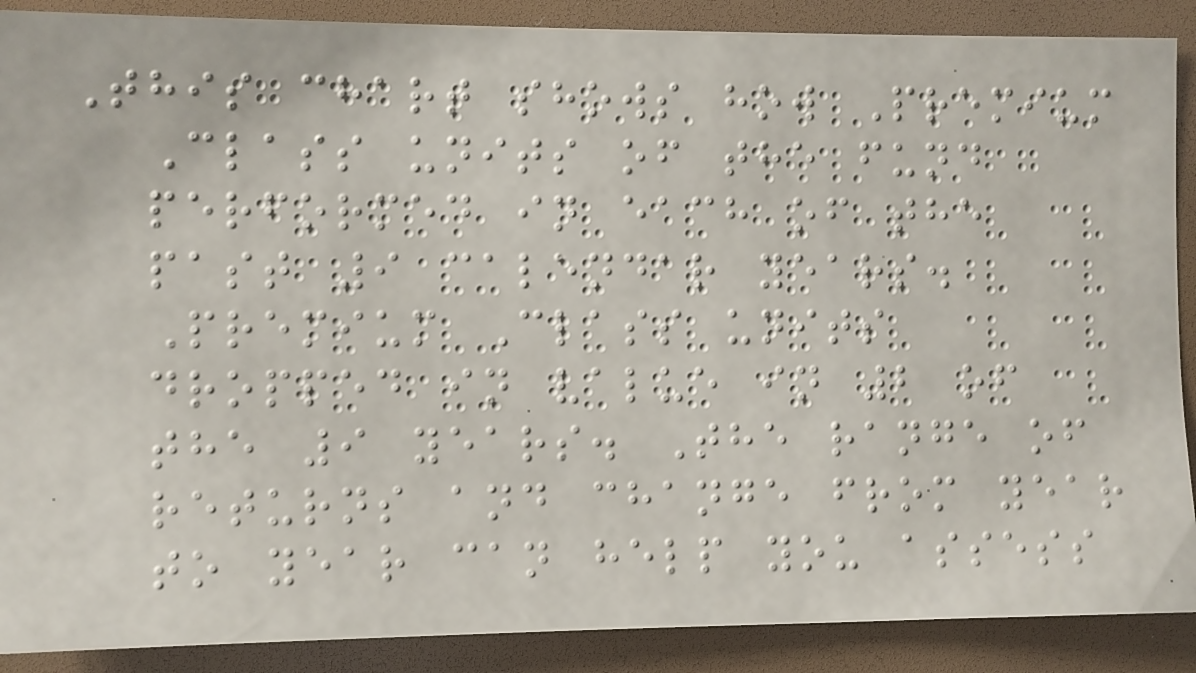This chart shows how Premium
Class units of the fund
performed in each of the
past 9 calendar years.
Premium Class units
dropped in value in 2 of
the 9 years. The range of
returns and change from year
to year can help you assess
